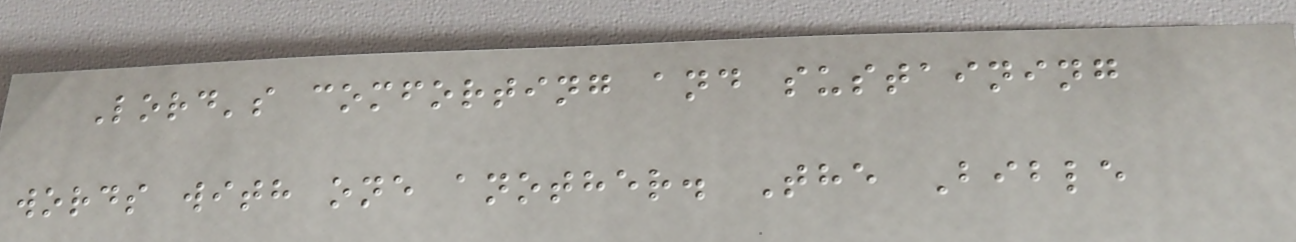Lord's comforting and sustaining
words with one another. The Bible
